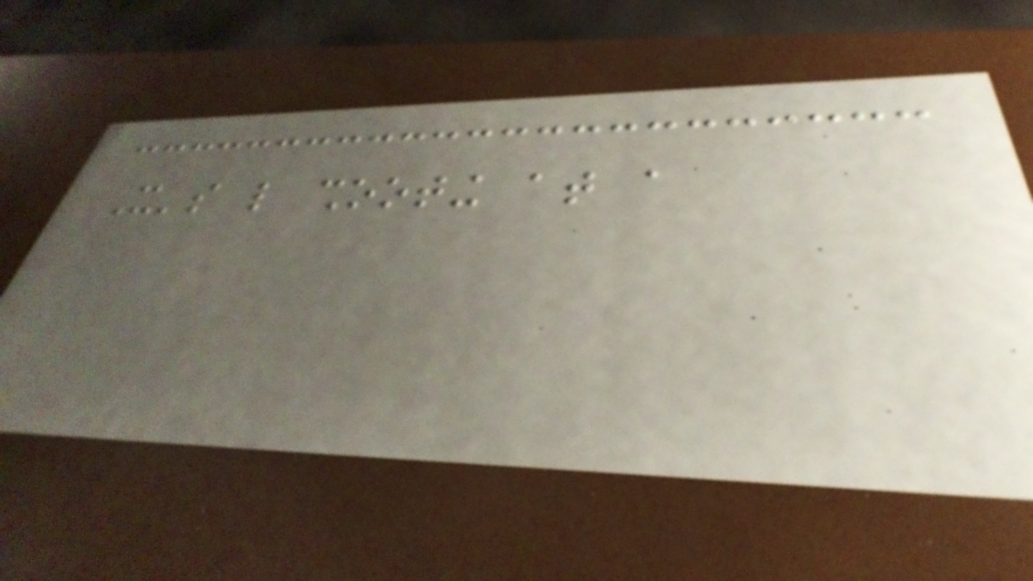It's like shooting at a
